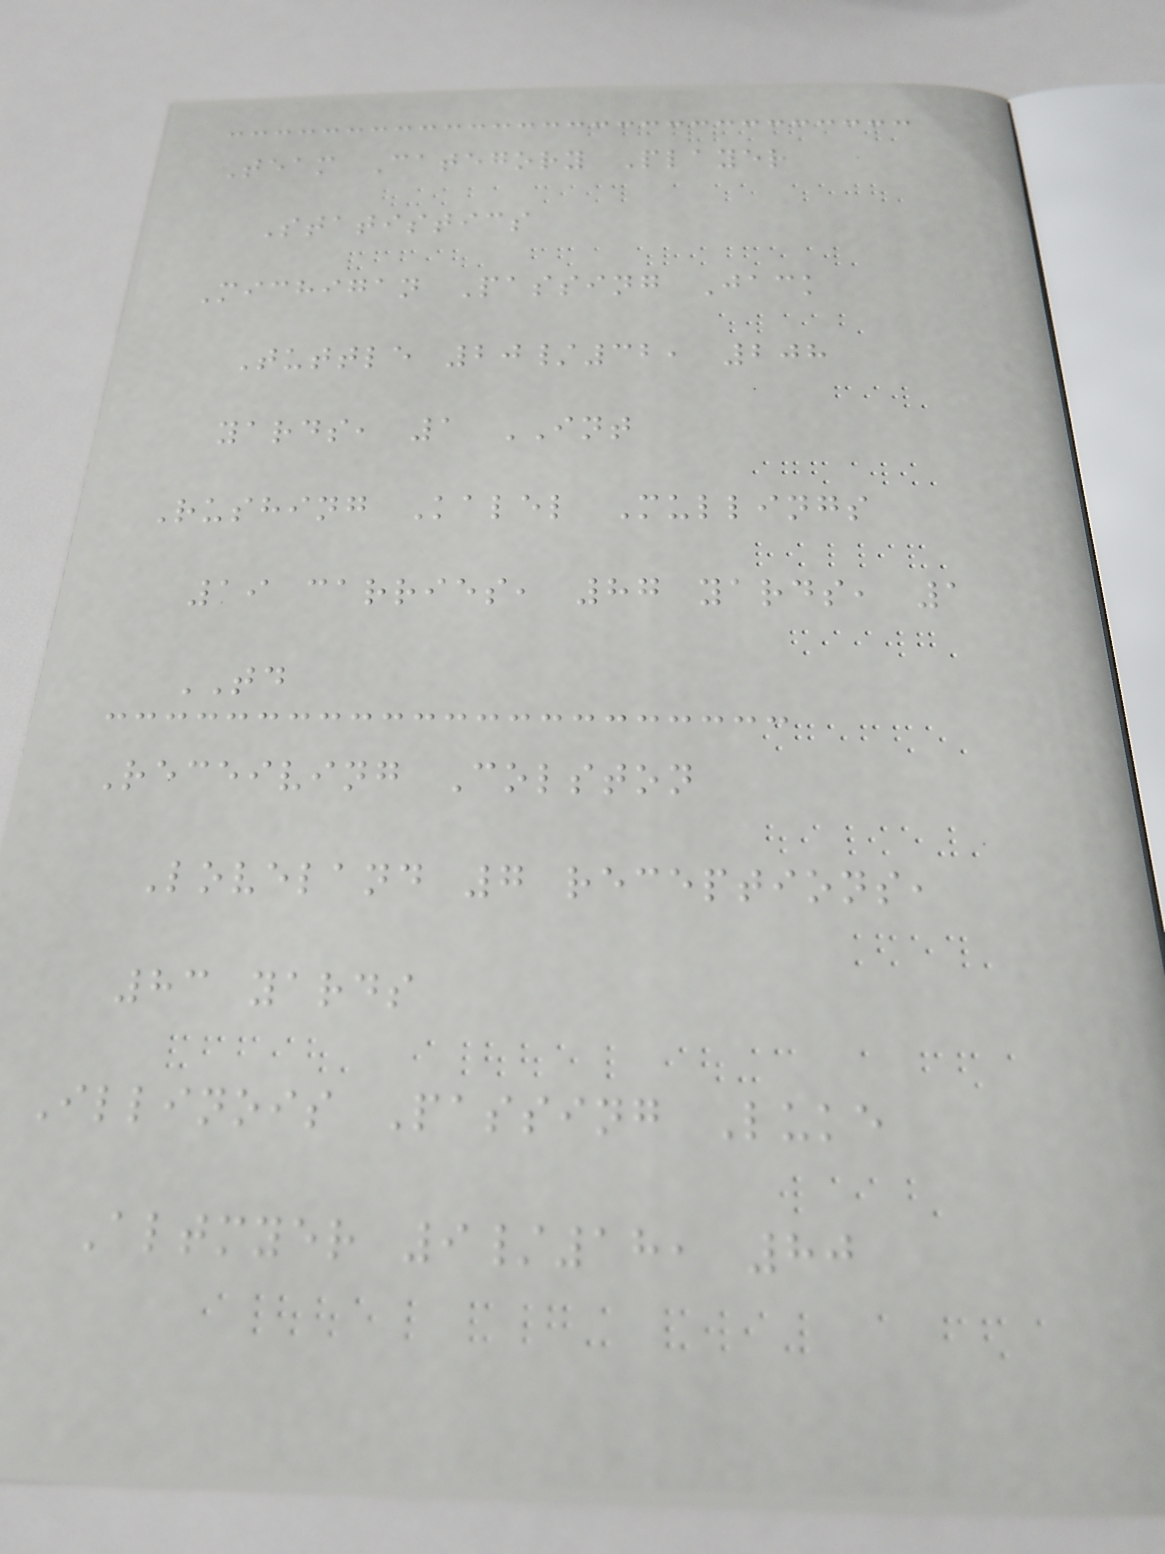Team Category Player
Statistics
Michigan Passing Jack
Tuttle 20/32, 208
yards, 1 INT
Rushing Kalel Mullings
19 carries, 87 yards, 1
TD
Receiving Colston
Loveland 7 receptions,
83 yards
Illinois Passing Luke
Altmyer 9/18, 80
